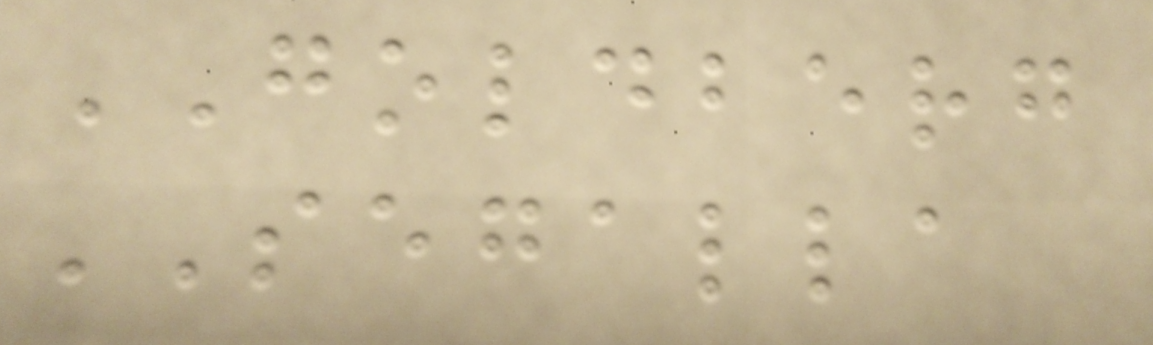GOLDBERG
SEGALLA
